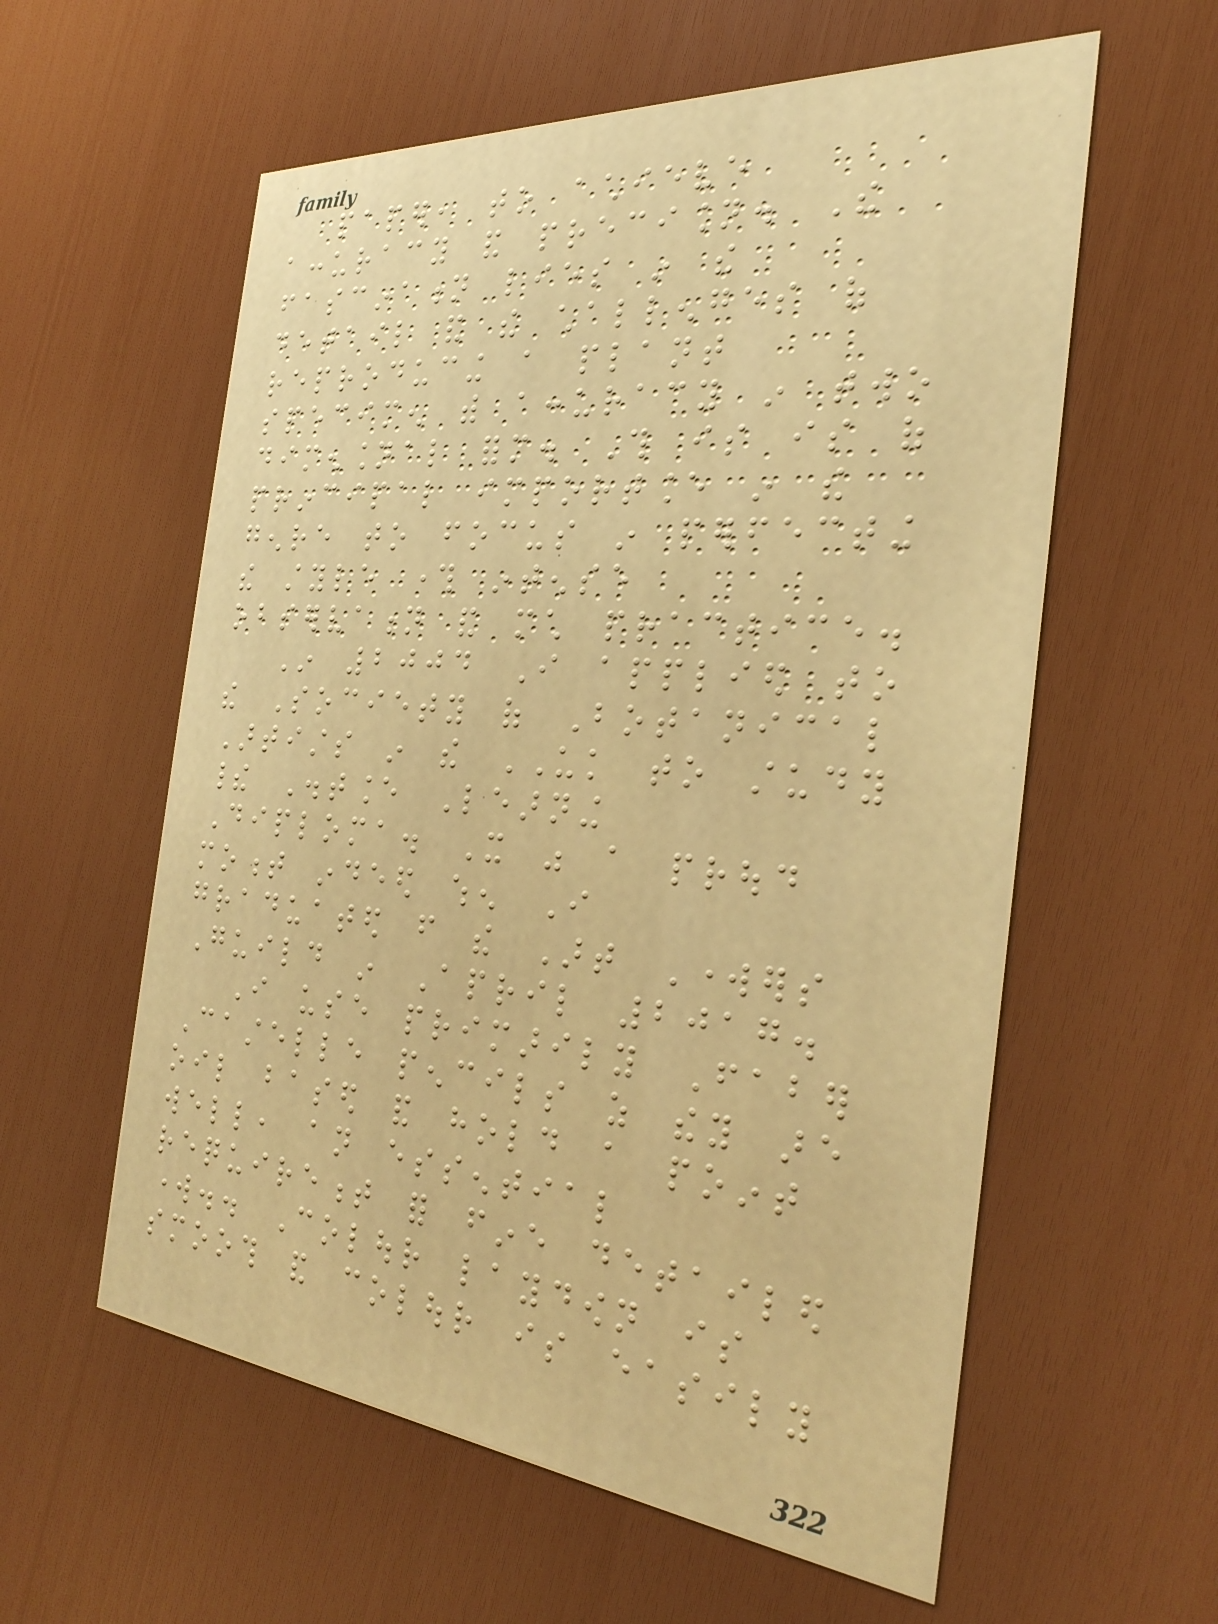paper, to achieve
accuracy and precision. The
fascination lies in the
detail and the challenges of
reproducing a plant
specimen with accuracy in two
dimensional form. This is is of
principal importance in the
genre to focus in perfecting
the style through intense
observation and much practice.
In 2004 I applied to
the Society of Botanical
Artists in the UK to study
their Distance Learning
Diploma. It was a proud
moment indeed when I
graduated from the Art Workers
Guild in April 2017.
I use primarily Faber
Castelle pencils as they are
oil based and hold a point
well, an essential
requirement for fine detailed
work.. Colour laydown is
smooth and colour is easily
